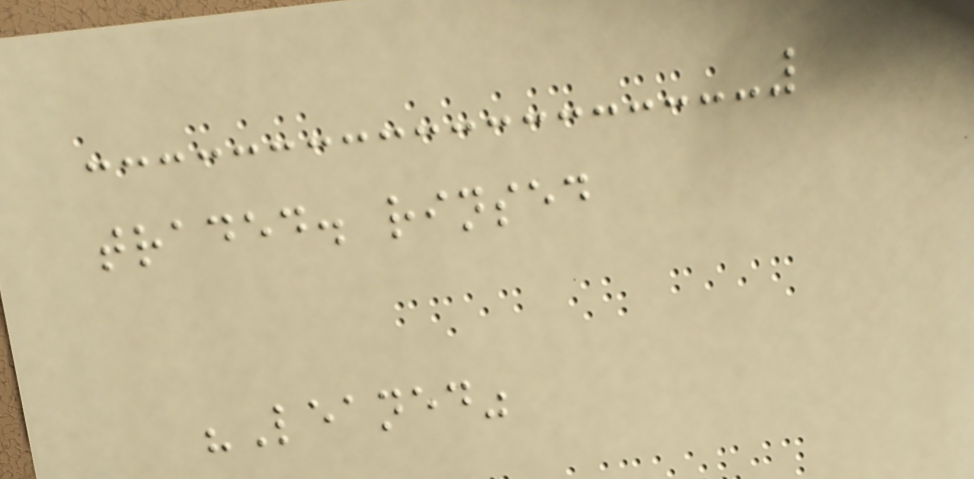traded. rinsed
"Leaned"
